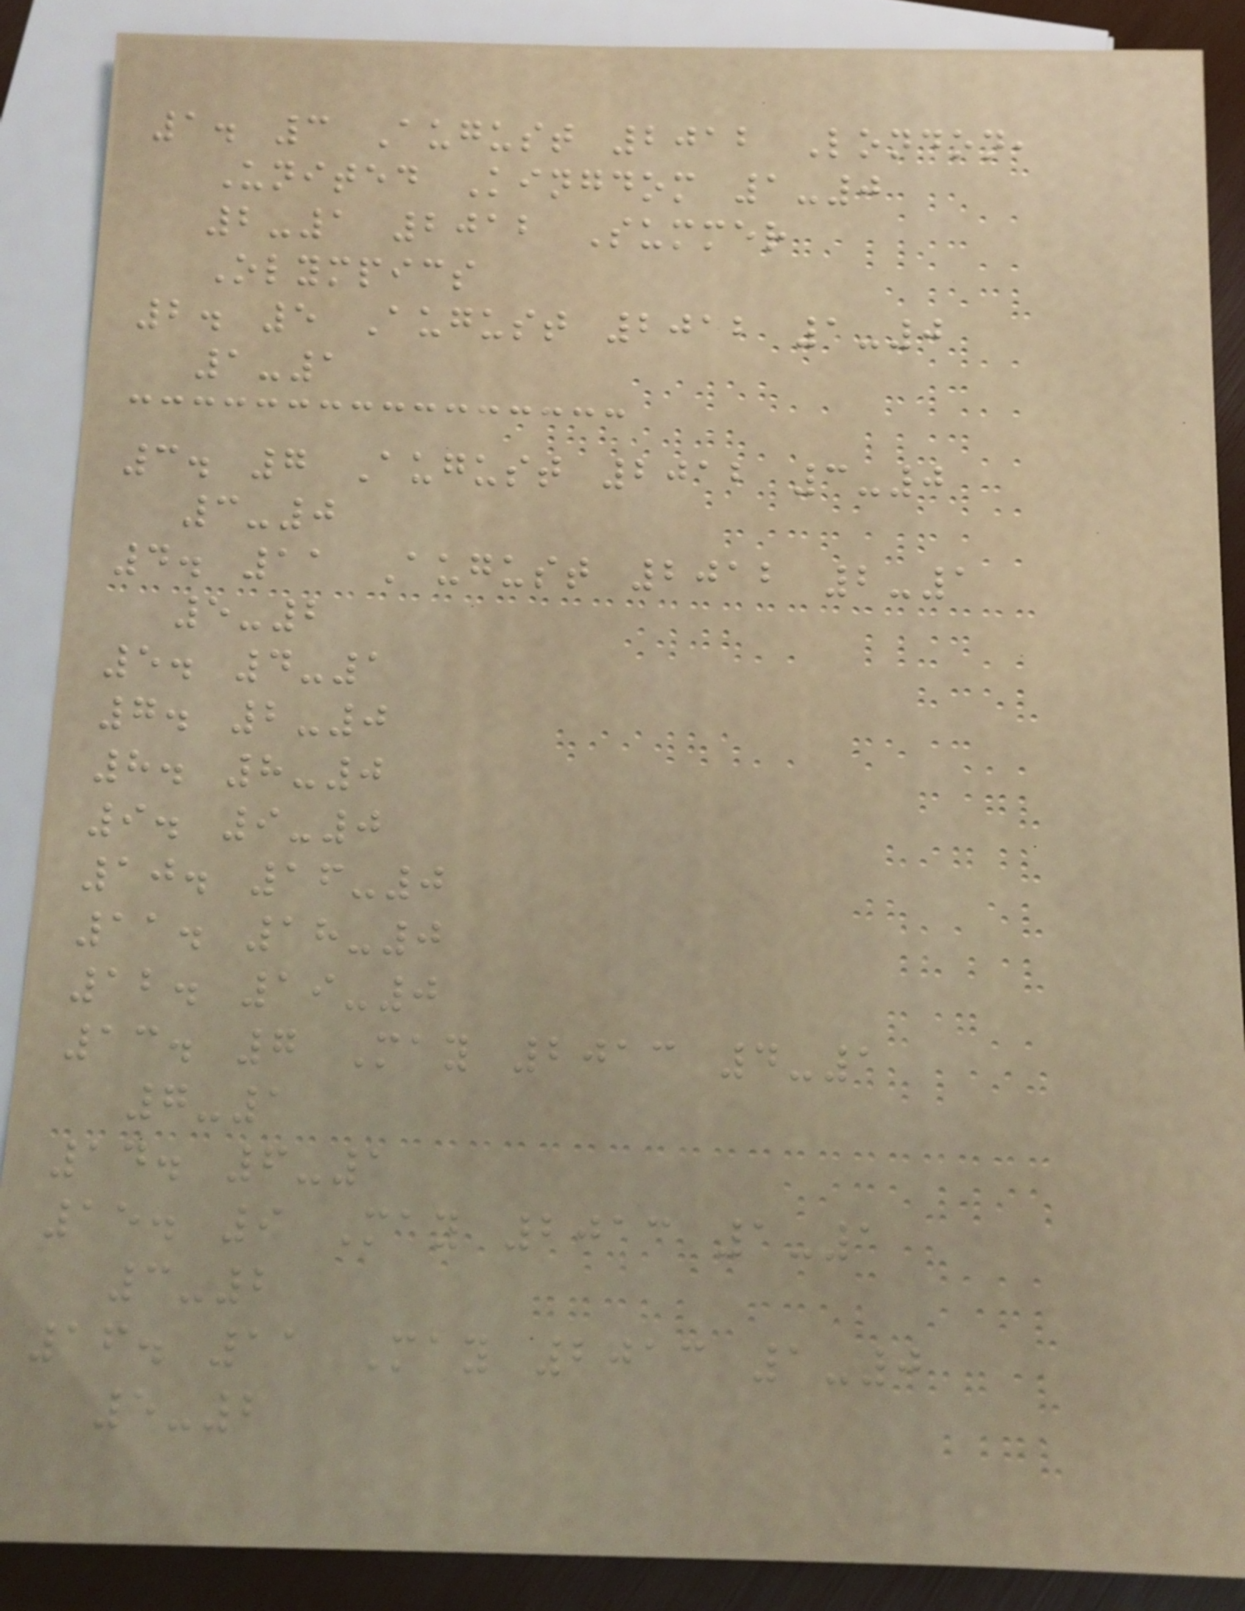1. 3 August 2012 London,
United Kingdom 1-0
2-1 2012 Summer
Olympics
2. 5 August 2012 1-0
1-1
3. 7 August 2012 3-0
3-0
4. 11 August 2012 2-1
5-2
5. 4-1
7. 2-0
8. 8-0
9. 9-0
10. 16-0
11. 18-0
12. 19-0
13. 7 May 2013 4-1
7-1
14. 6-1
15. 9 May 2013 1-1
3-2
16. 11 May 2013 1-0
5-2
